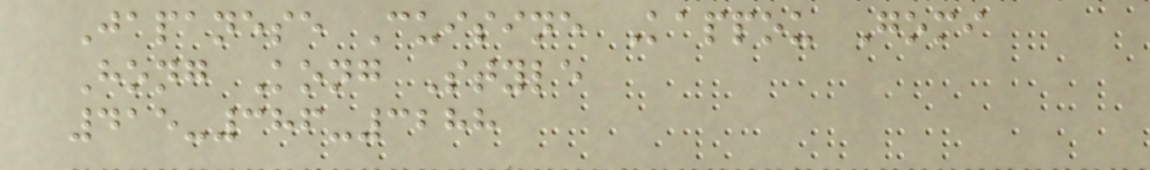Japanese Cuisine Kappou Gomi
Hong Kong Style
415-386-3288
